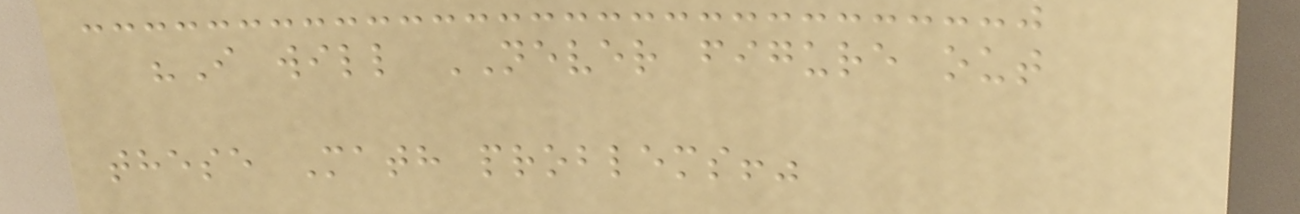"I will NEVER figure out
these Math problems!"
